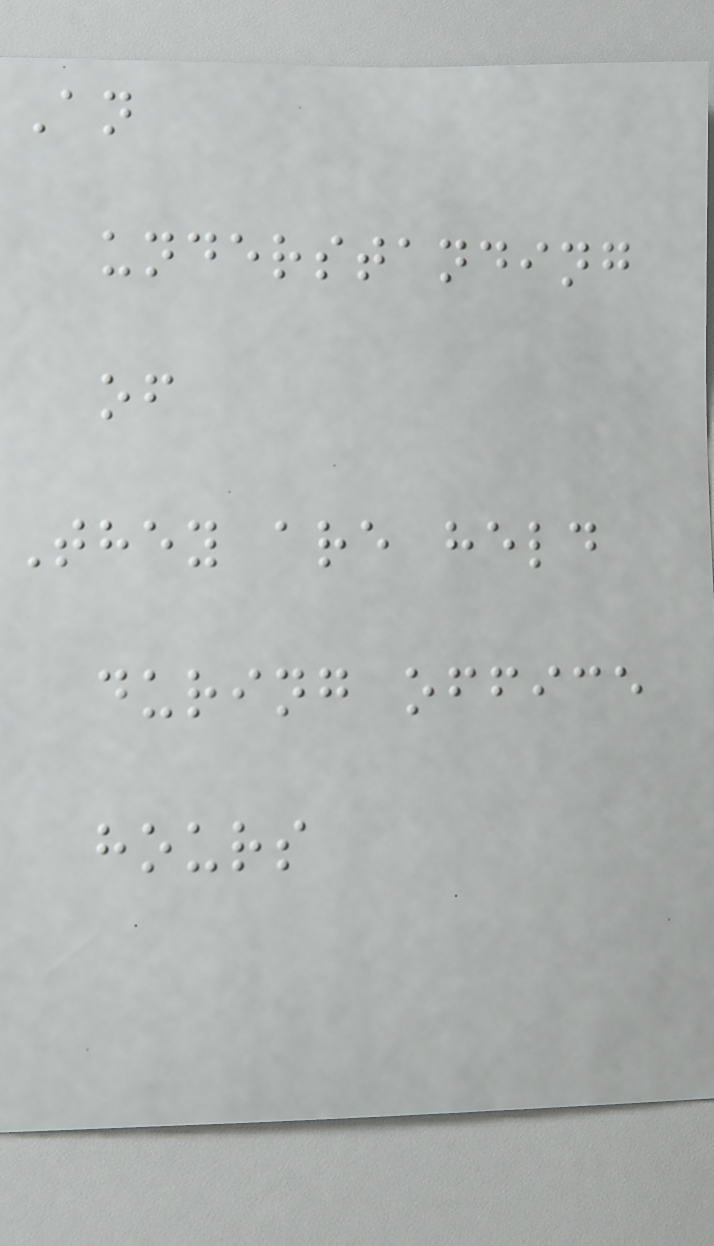An
understanding
of
They are held
during office
hours
